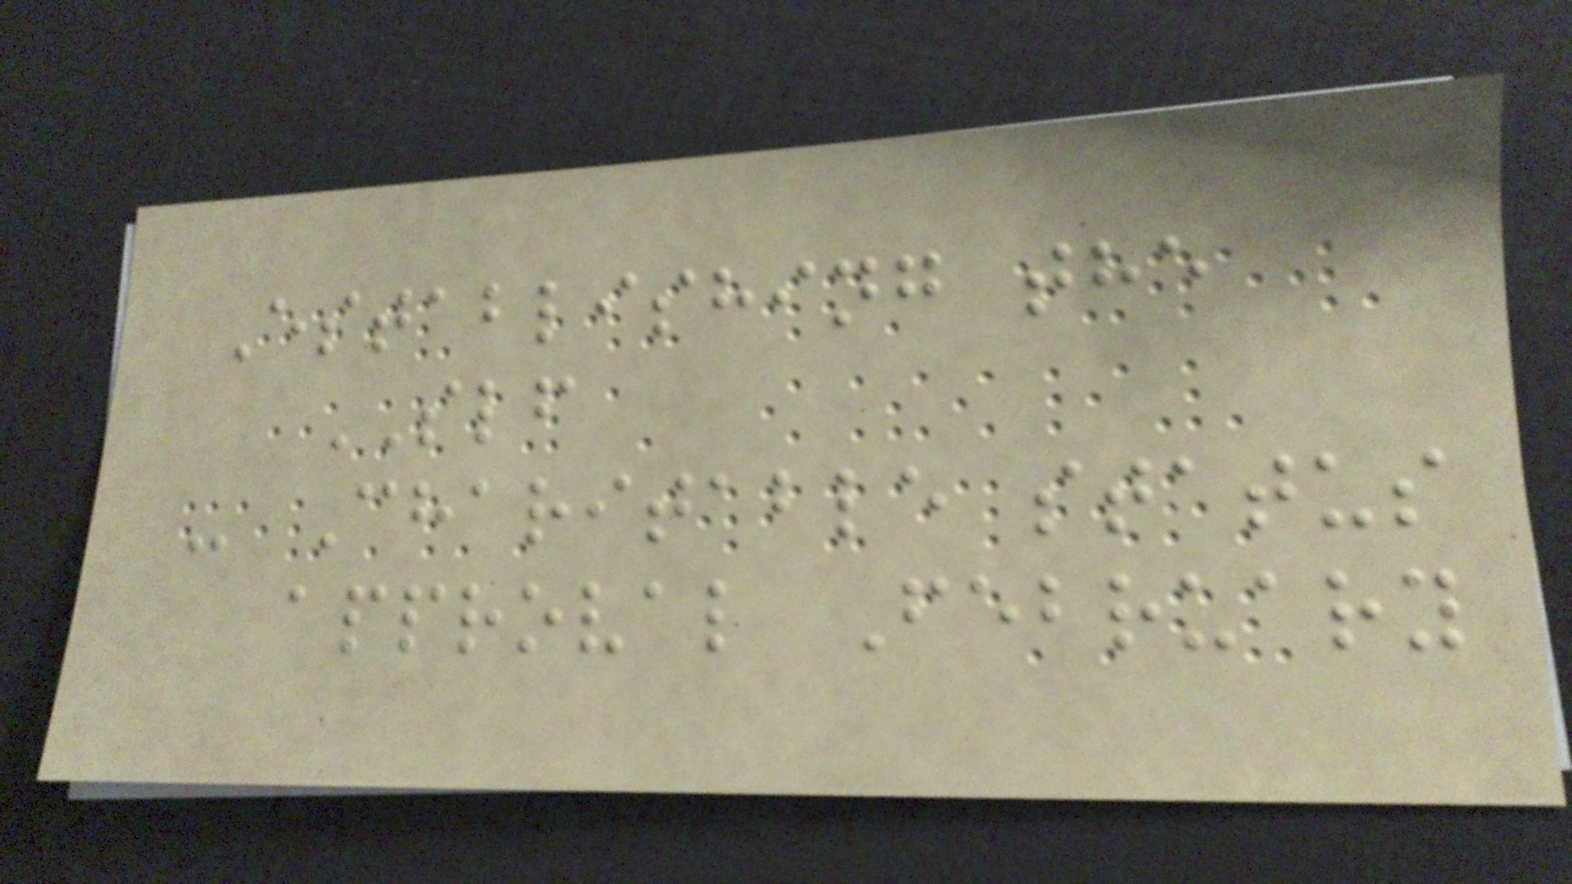Establishing the
SLF
- Charitable status
approval February
